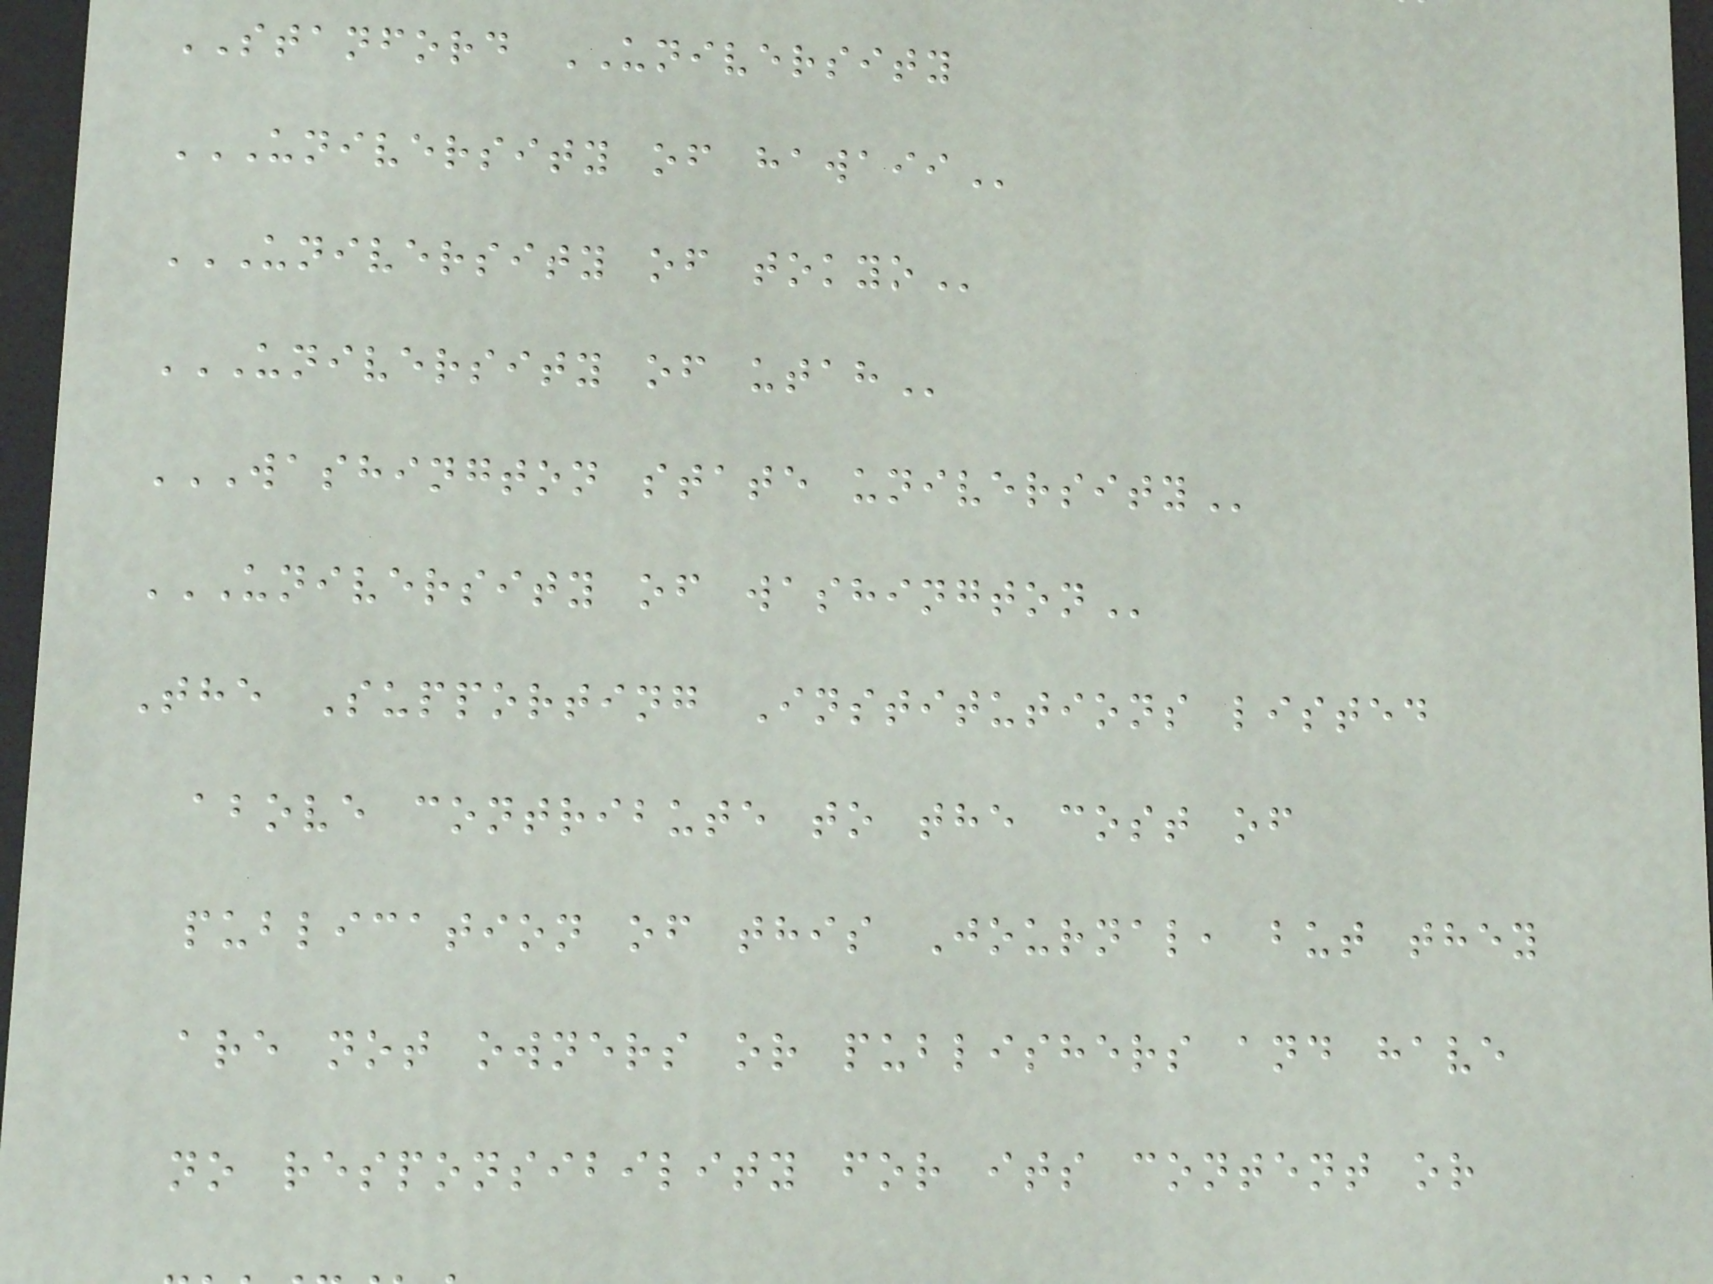STANFORD UNIVERSITY
UNIVERSITY OF HAWAII
UNIVERSITY OF TOKYO
UNIVERSITY OF UTAH
WASHINGTON STATE UNIVERSITY
UNIVERSITY OF WASHINGTON
The Supporting Institutions listed
above contribute to the cost of
publication of this Journal, but they
are not owners or publishers and have
no responsibility for its content or
